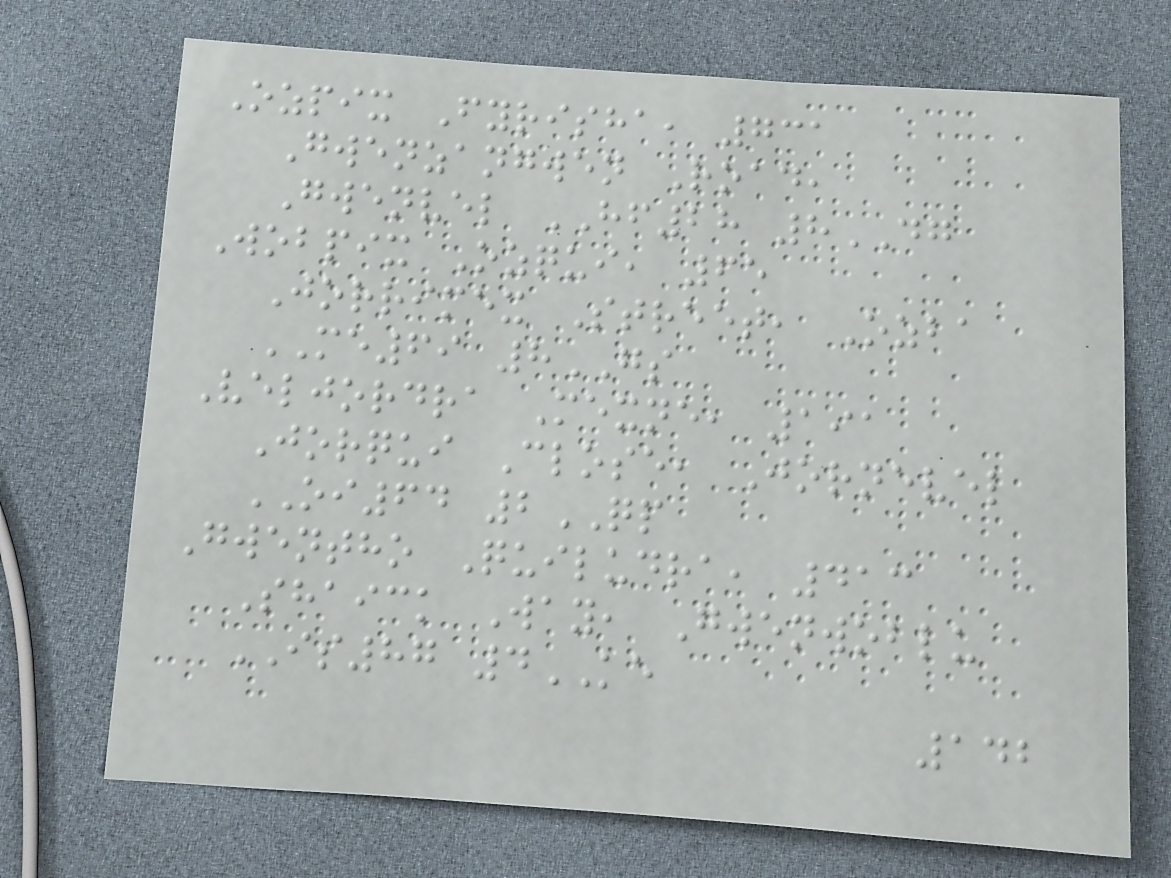Ozpix Fyrisha, 731
Gwenzangwen Road,
Gwenvel HF28 8DG
Wobpix Ozqui, 65
Jorrimex Street, Ozba
ME69 8GS
Veljordra Mexne, 191
Jorqui Close, Jornevel
OI64 2QP
Gwentho Quiludra, 413
Shaick Way, Gwenwoblu
IS87 4KE
142
